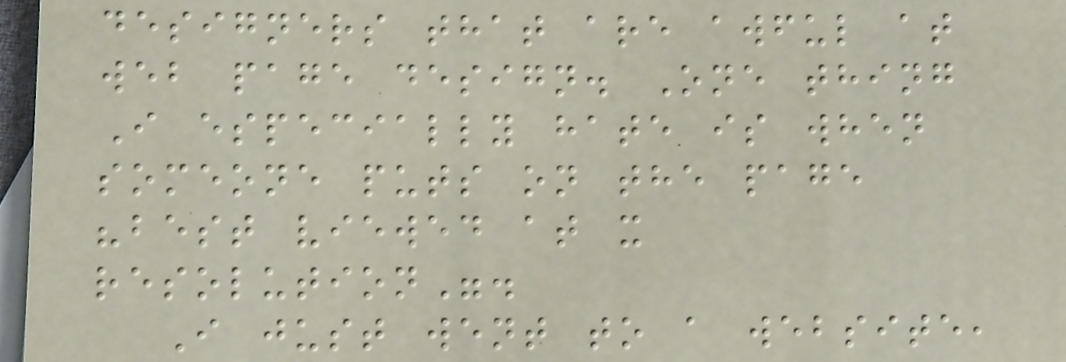designers that are awful at
web page design. One thing
I especially hate is when
someone puts on the page
"best viewed at x
resolution".
I just went to a website,
